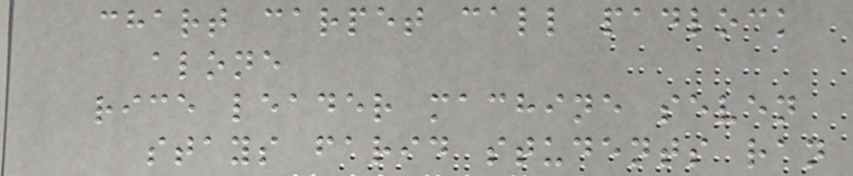chart carpet call padlock
alone
rice leader machine seven
stays farid students ran
